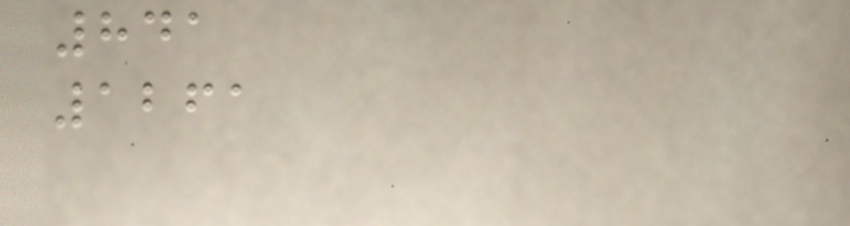841
1261
